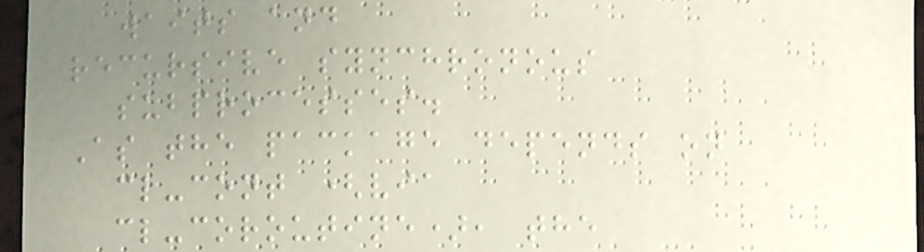waits and
recursive synchronous
subprocesses.
As the package depends on
cl-cont (via
cl-coroutine), the
